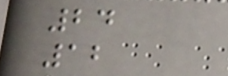24
12
